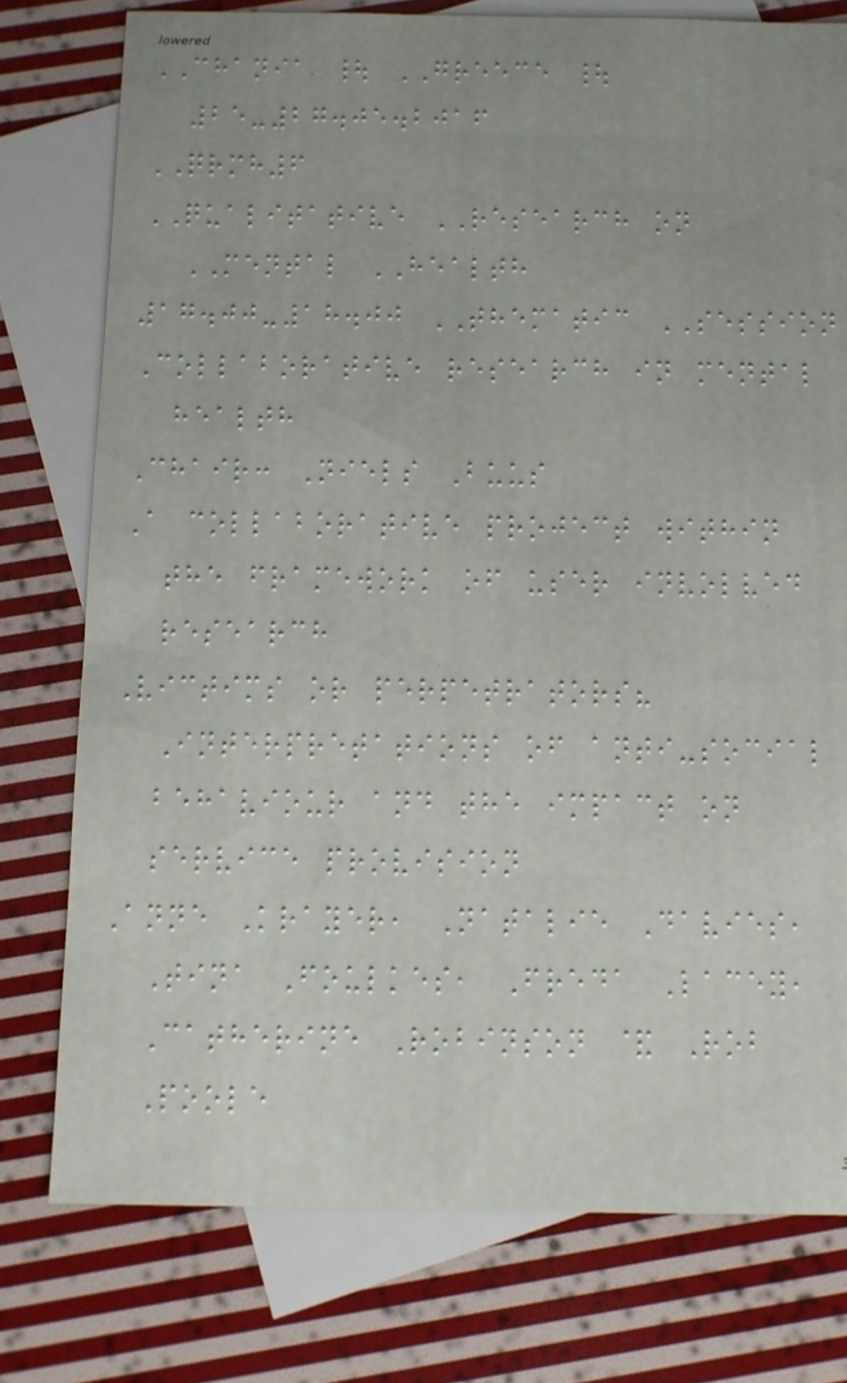CHANIA | GREECE |
25-27.05.2016
QRMH6
QUALITATIVE RESEARCH on
MENTAL HEALTH
17.00-18.00 THEMATIC SESSION
Collaborative research in mental
health
Chair: Niels Buus
A collaborative project within
the framework of user involved
research
Victims or perpetrators?
Interpretations of anti-social
behaviour and the impact on
service provision
Anne Krayer, Natalie Davies,
Tina Foulkes, Freda Lacey,
Catherine Robinson & Rob
Poole
